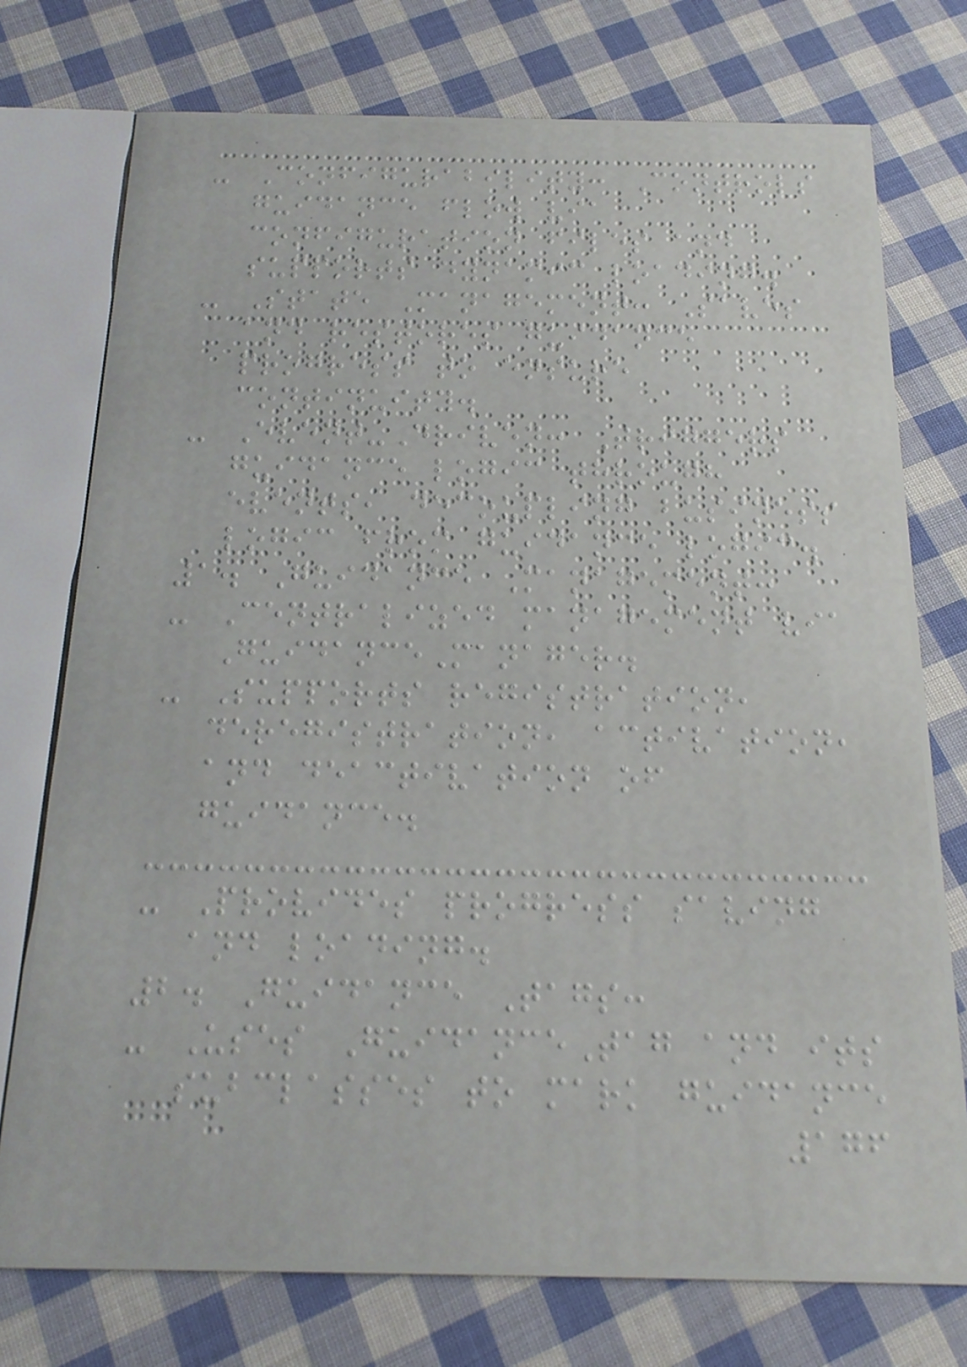- Configurability: Controls
guidance flow via
configuration files and
supports dynamic loading.
- State Management: Saves
and restores guidance
progress to ensure
continuity.
- Event-Driven: Triggers
guidance logic through
events, decoupling business
logic from guidance logic.
1. Guidance Management:
- Centralized management via
GuidanceManager.
- Supports registration,
deregistration, activation,
and deactivation of
guidance.
- Provides progress saving
and loading.
2. Guidance Tags:
- Uses GuidanceTag and its
subclasses to mark guidance
176
